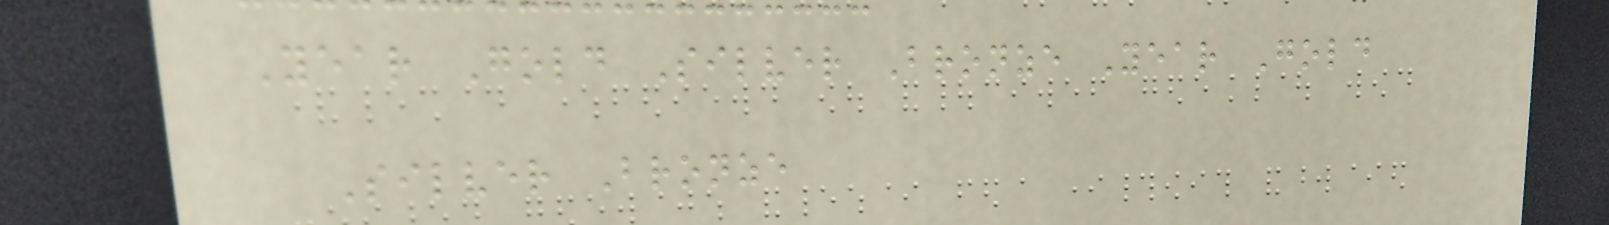Year Gold Silver Bronze Year Gold
Silver Bronze
